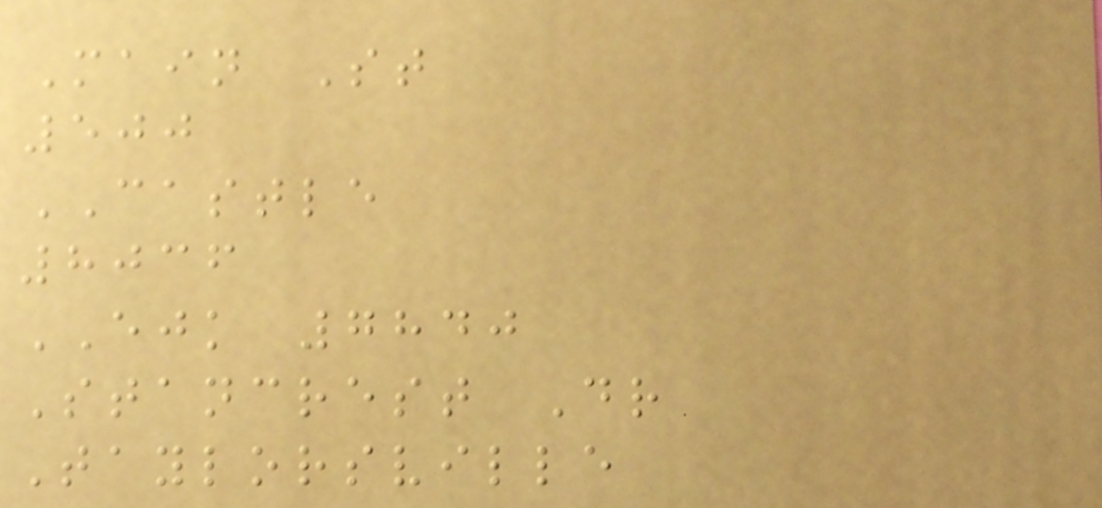Main St
500
CASTLE
8036
EJK 7840
Stancrest Dr
Taylorsville
